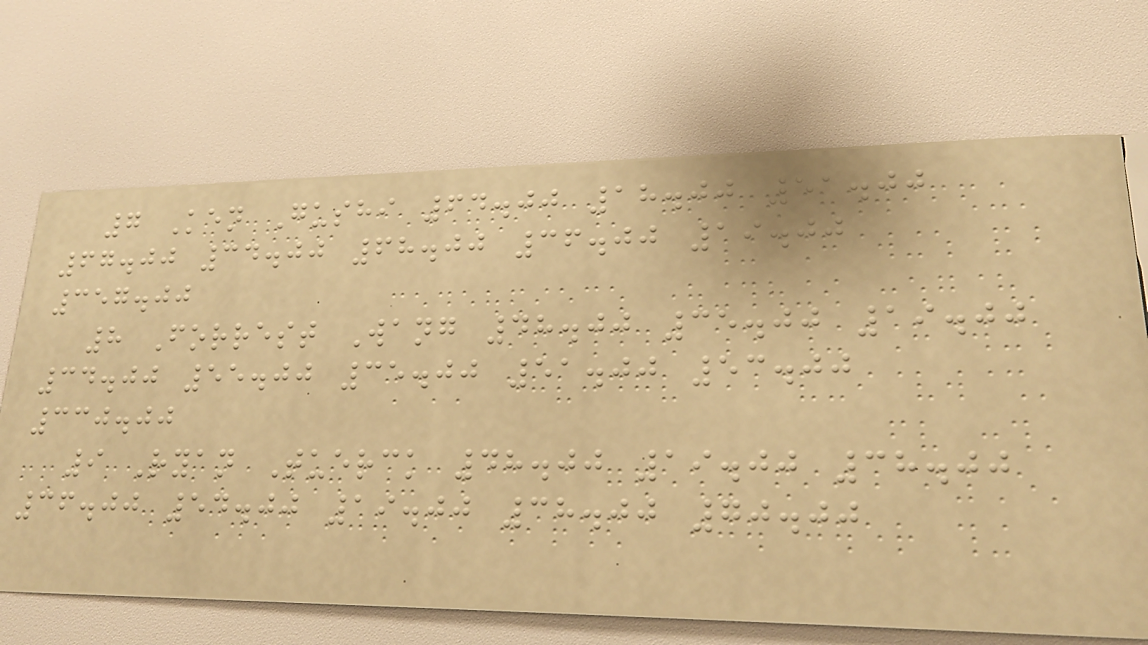7 Ken Gushi 64.00 18.00 51.00
67.00 34.00 68.00 36.00 19.00
357.00
8 Forrest Wang 48.00 35.00 19.00
34.00 55.00 35.00 51.00 53.00
330.00
9 Ryan Tuerck 48.00 19.00 38.00
36.00 54.00 19.00 38.00 70.00
